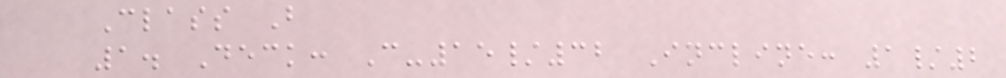Class B
1. Deck: C-15/32 Incline: 1/2
